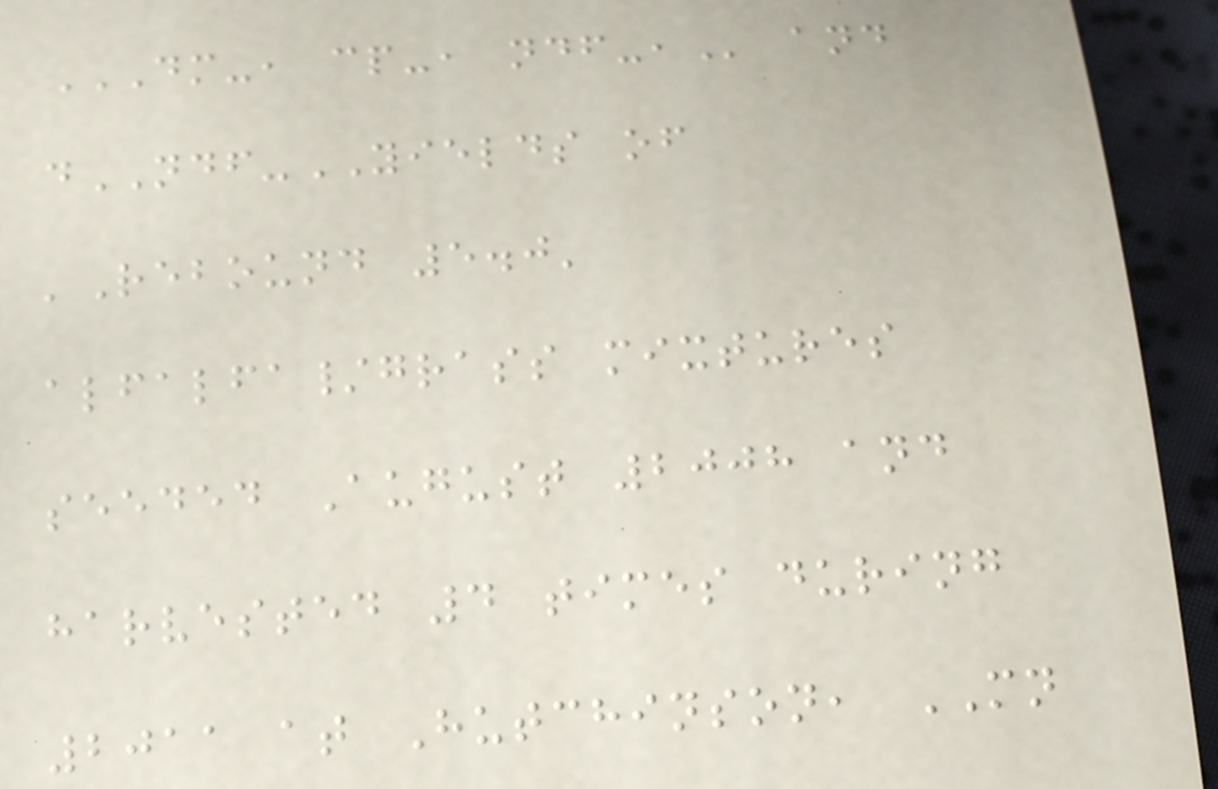DM-, CP-, NDF-, and
dNDF-YIELDS of
'Rebound 5.0'
alfalfa/grass mixtures
seeded August 2008 and
harvested 4 times during
2011 at Hutchinson, MN
